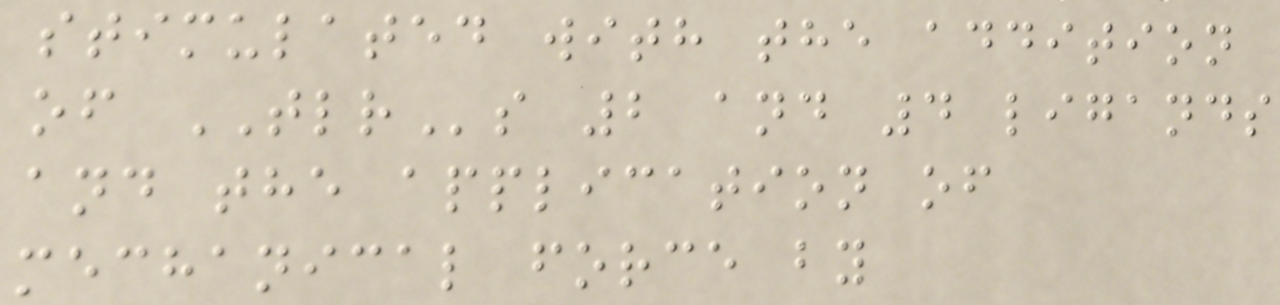stimulated with the addition
of TLRs 2 and 4 ligands
and the application of
mechanical force by
